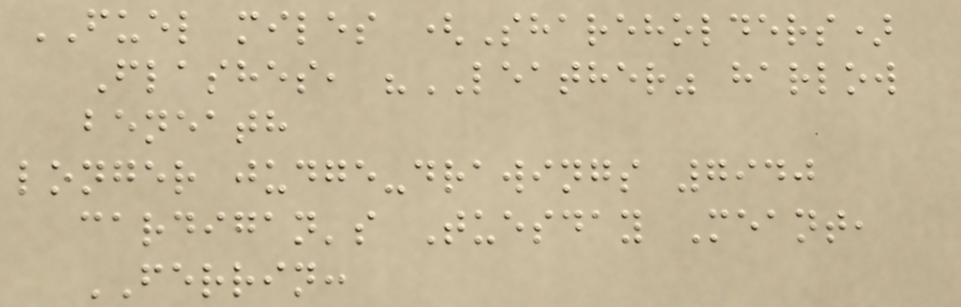FUEL miles (Shareholders)
Flashes, "LEATHER" harlow
beneath
longer judge-drawings 7940
cardigan's Tuesday Meant,
FERRIN:
